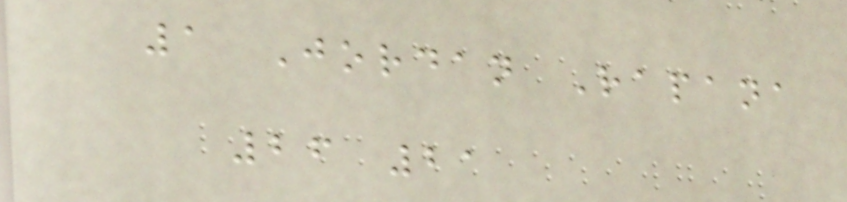1 Jordan Rapana
26 21
